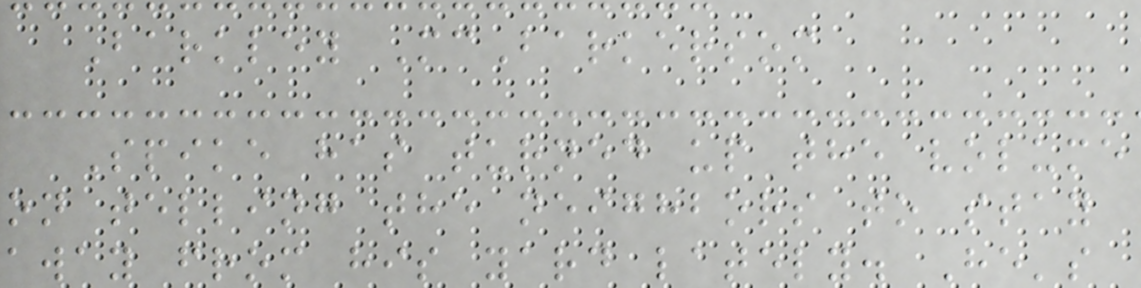Barkley McBarkersom
Spike has turned up the volume
on telling the neighbors to stay
away from his yard lately. He's
